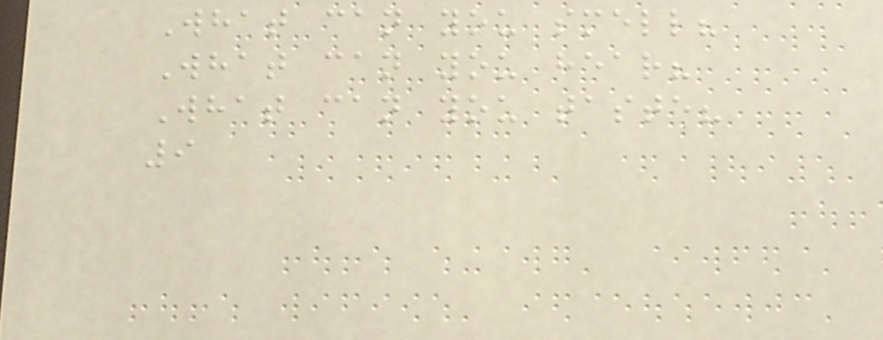What can you smell?
What can you hear?
What can you taste?
9
